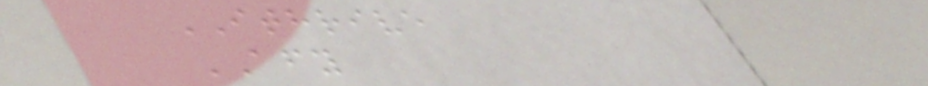ITHRIVE
AFY
